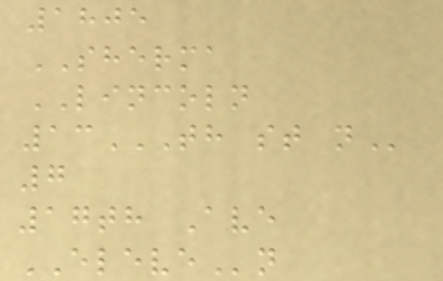1805
SHERMA
LINCOLN
13TH ST N
7
17th Ave
ELEVEn
